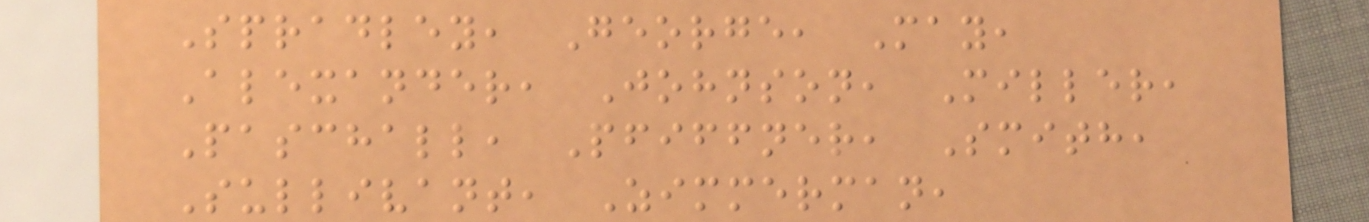Spradley, George, May,
Alexander, Johnson, Miller,
Paschall, Pfiffner, Smith,
Sullivant, Zimmerman,
